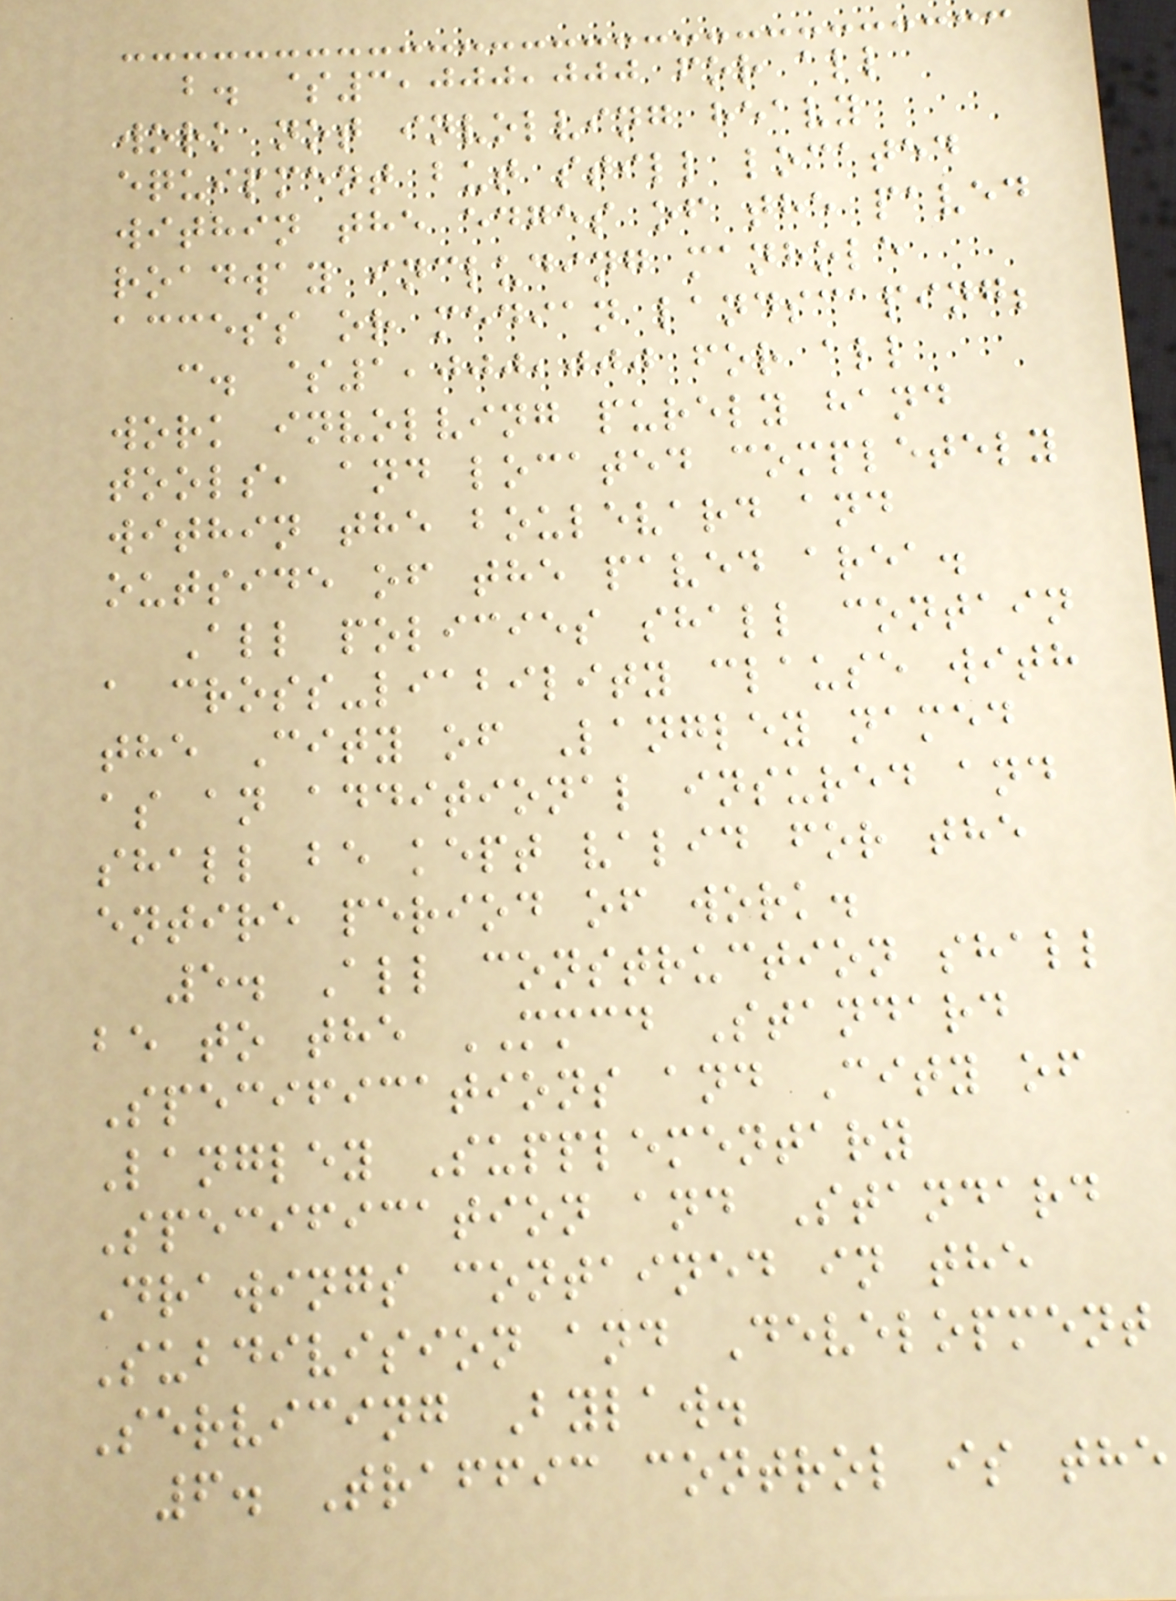b. $3,000,000 for all
work not involving heavy
equipment but still located
within the edges of the paved
roadway including manhole
access or median landscaping;
c. $1,000,000 for all
work involving purely hand
tools, and located completely
within the boulevard and
outside of the paved area.
All policies shall contain
a cross-liability clause with
the City of Langley named
as an additional insured and
shall be kept valid for the
entire period of work.
5. All construction shall
be to the MMCD Standard
Specifications and City of
Langley Supplementary
Specification and Standard
Drawings contained in the
Subdivision and Development
Servicing Bylaw.
6. Traffic control is the
